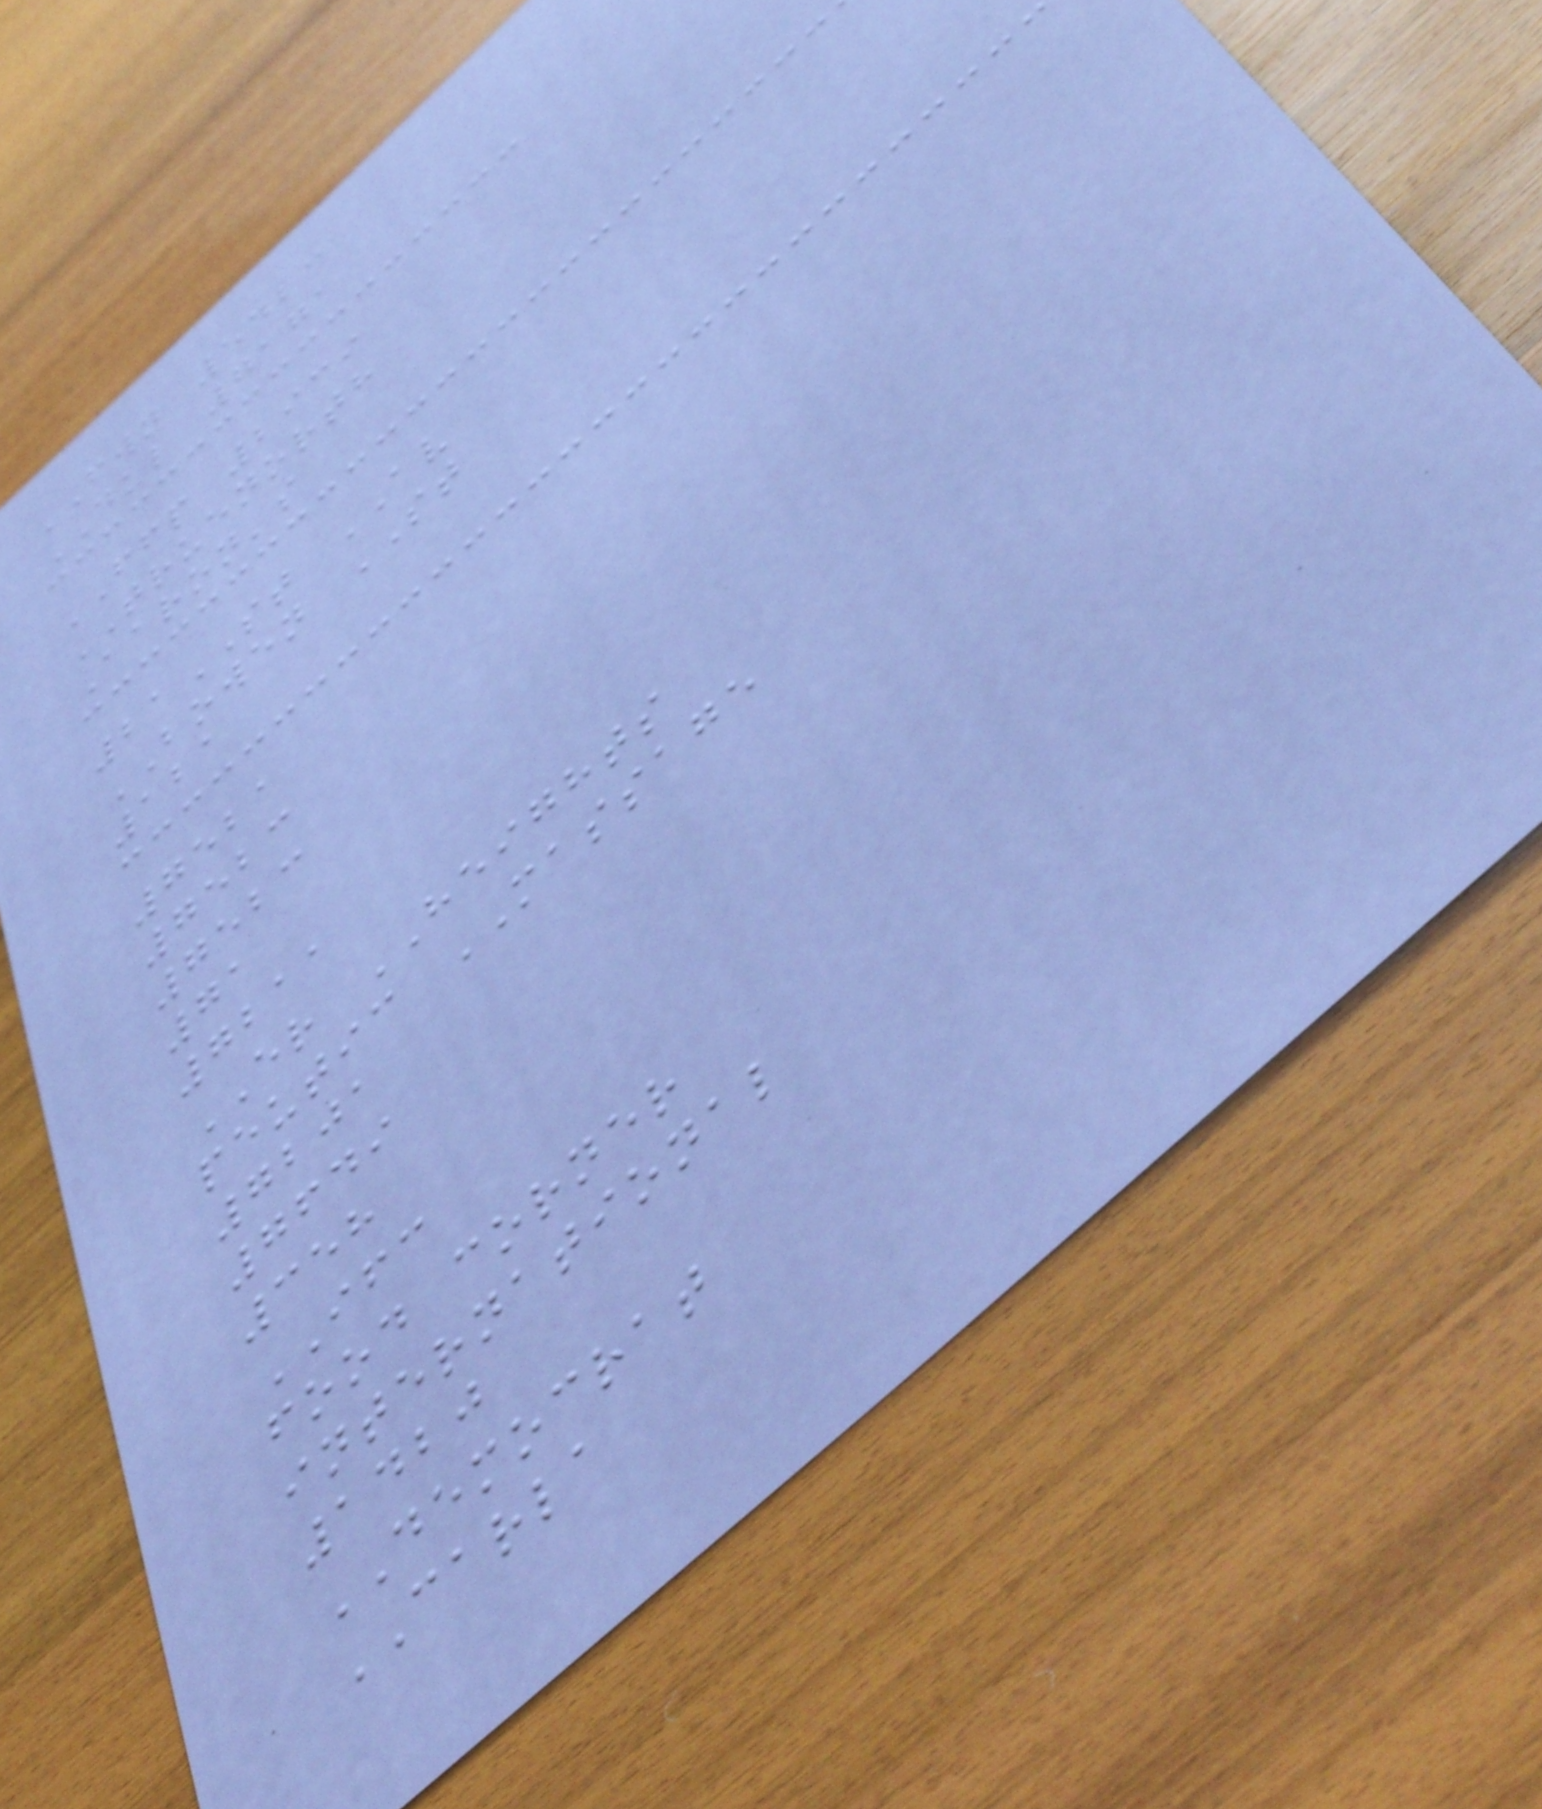FWN 5423
DKL 7171
FFP 2939
TRUENORTH
Aaron's
21ST AV
BOWEN ST
121
7521
7523
7523
71
7211
ER HEIGHTS
peutic MASSAGE
7201
7649
358
IFC
food corner
international
1420
DEMOCRAT
CARLA
